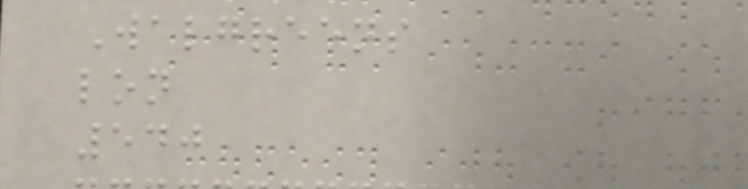Walgreens
lon
540
